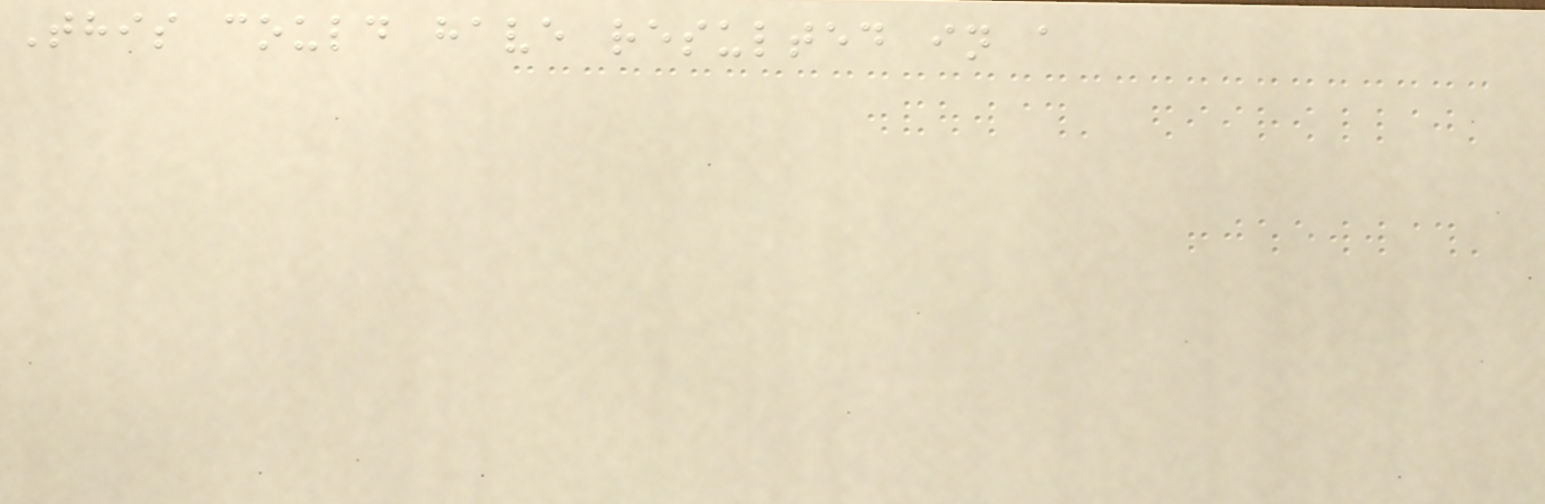This could have resulted in a
